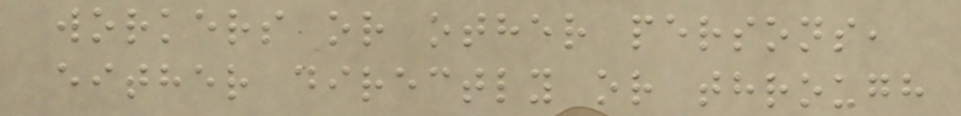workers or other persons,
either directly or through
